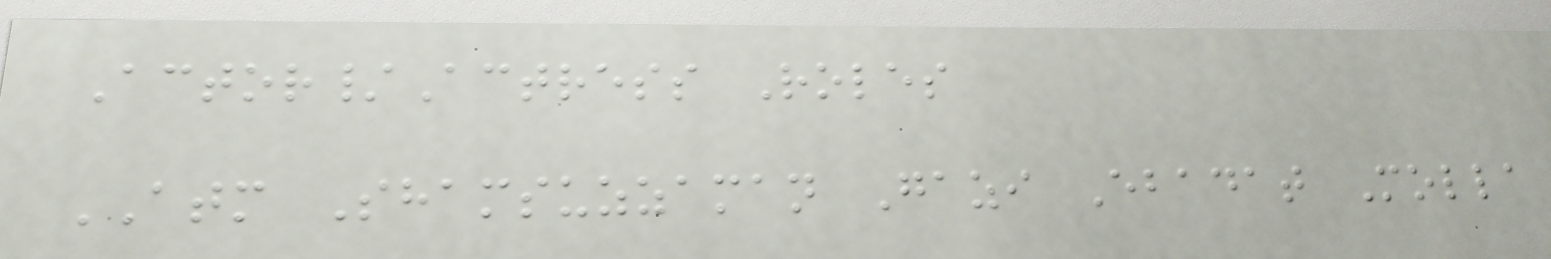Actor/Actress Roles
ATM Shamsuzzaman Gazi Ebadat Molla
